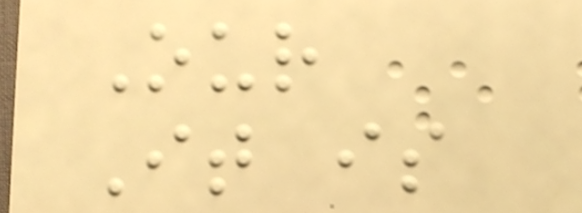Our
It is
